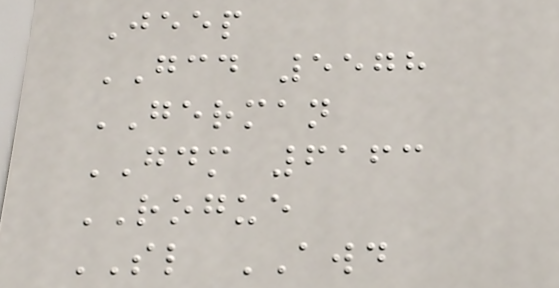Jeep
GCD 5578
GERMAN
GDM 6163
ROGUE
SL AWD
